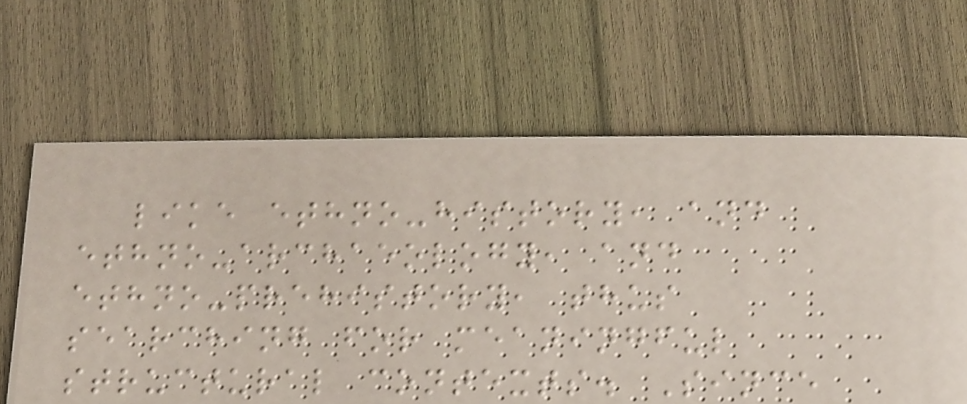like ethno-history, and
ethno-archaeology, and
ethno-prehistory, thus
searching for meaningful
structural contexts. Since
